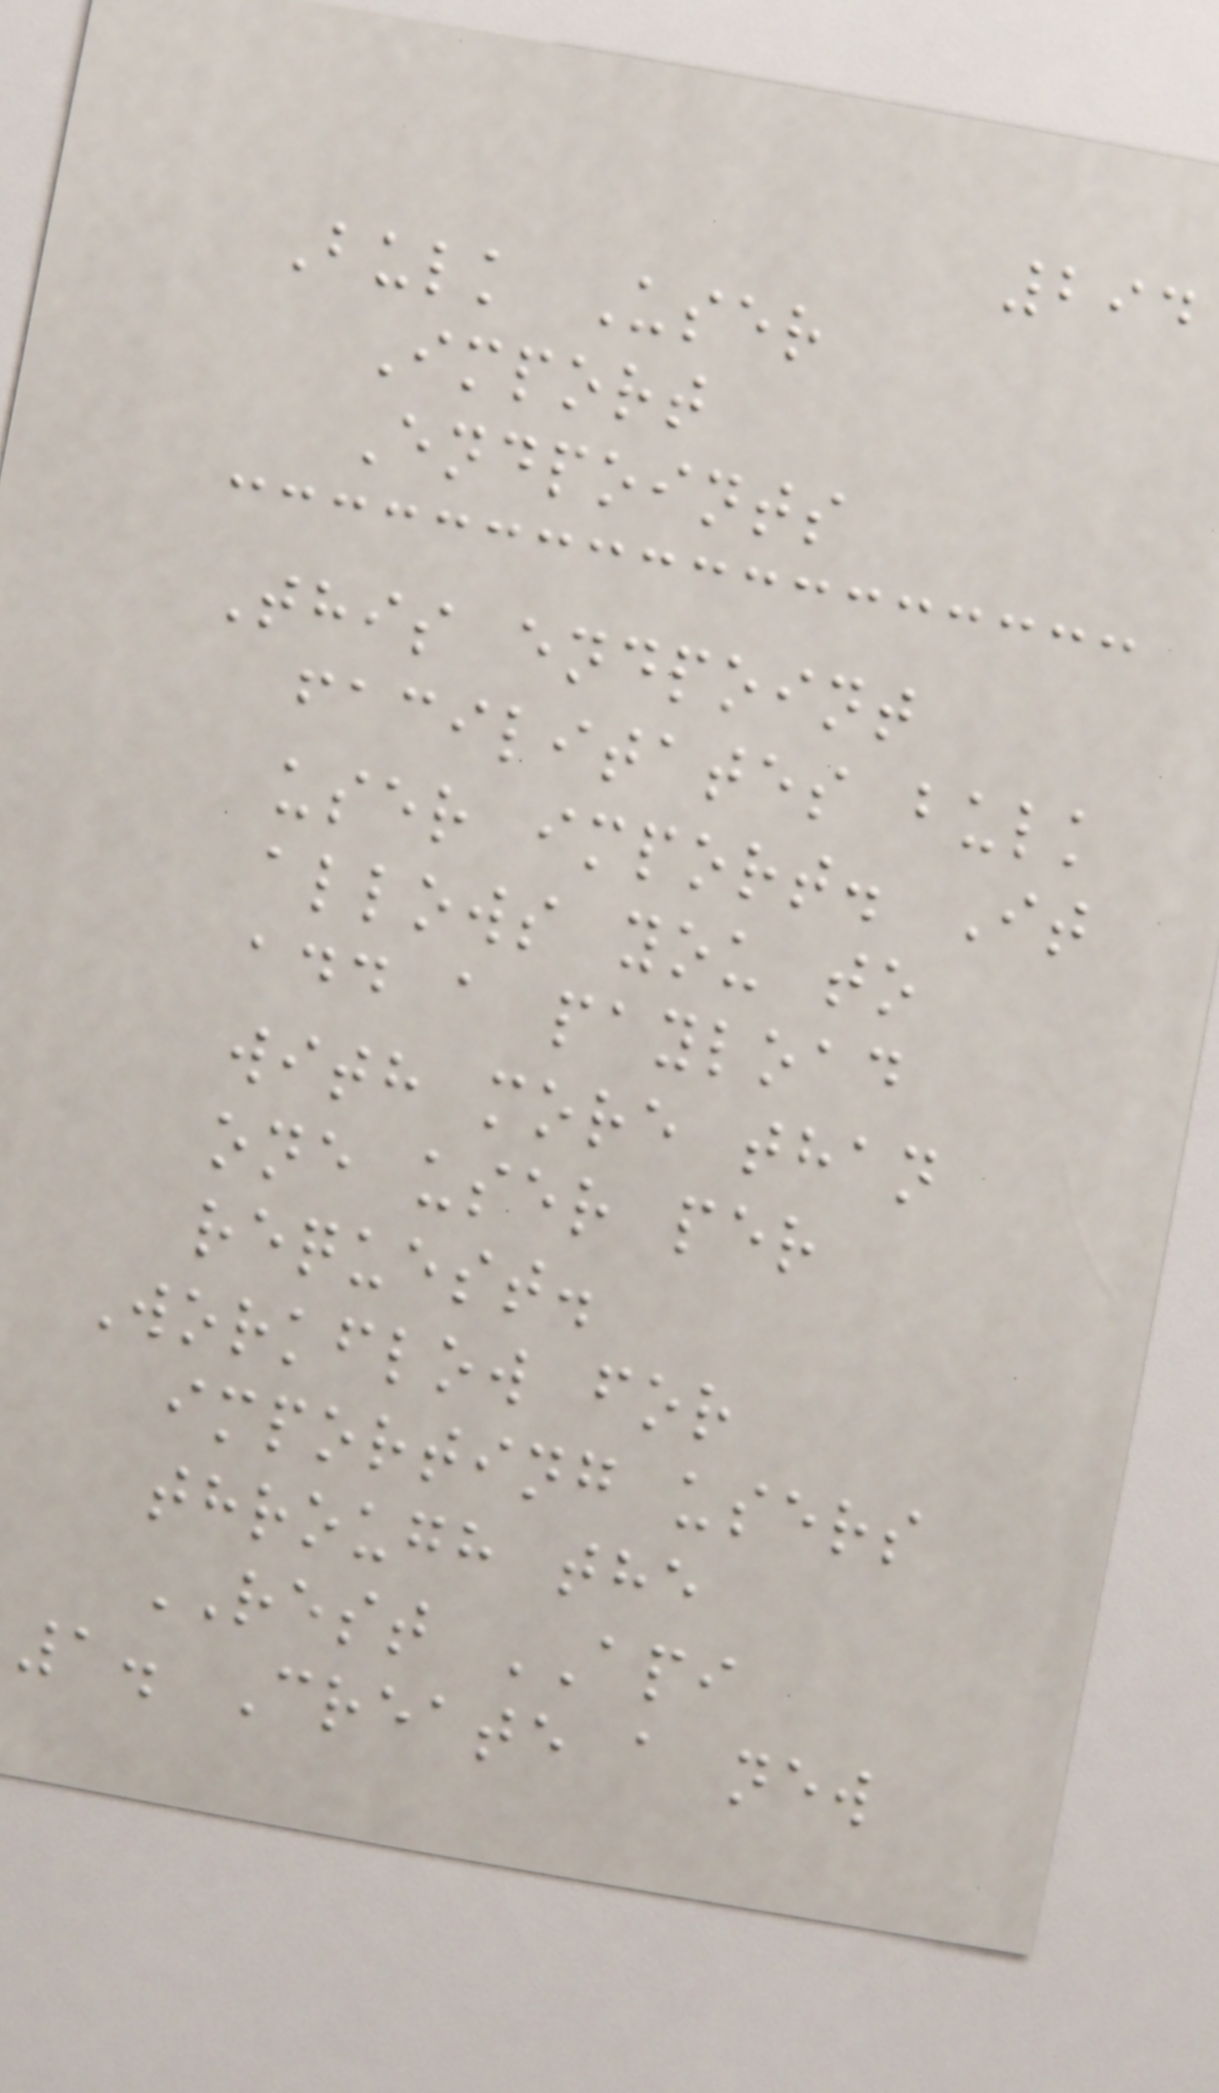294
Bulk User
Import
Endpoints
This endpoint
facilitates bulk
user import. It
allows you to
add a payload
with more than
one user per
request.
Workflow for
importing users
through the
REST API
1. Create a new
